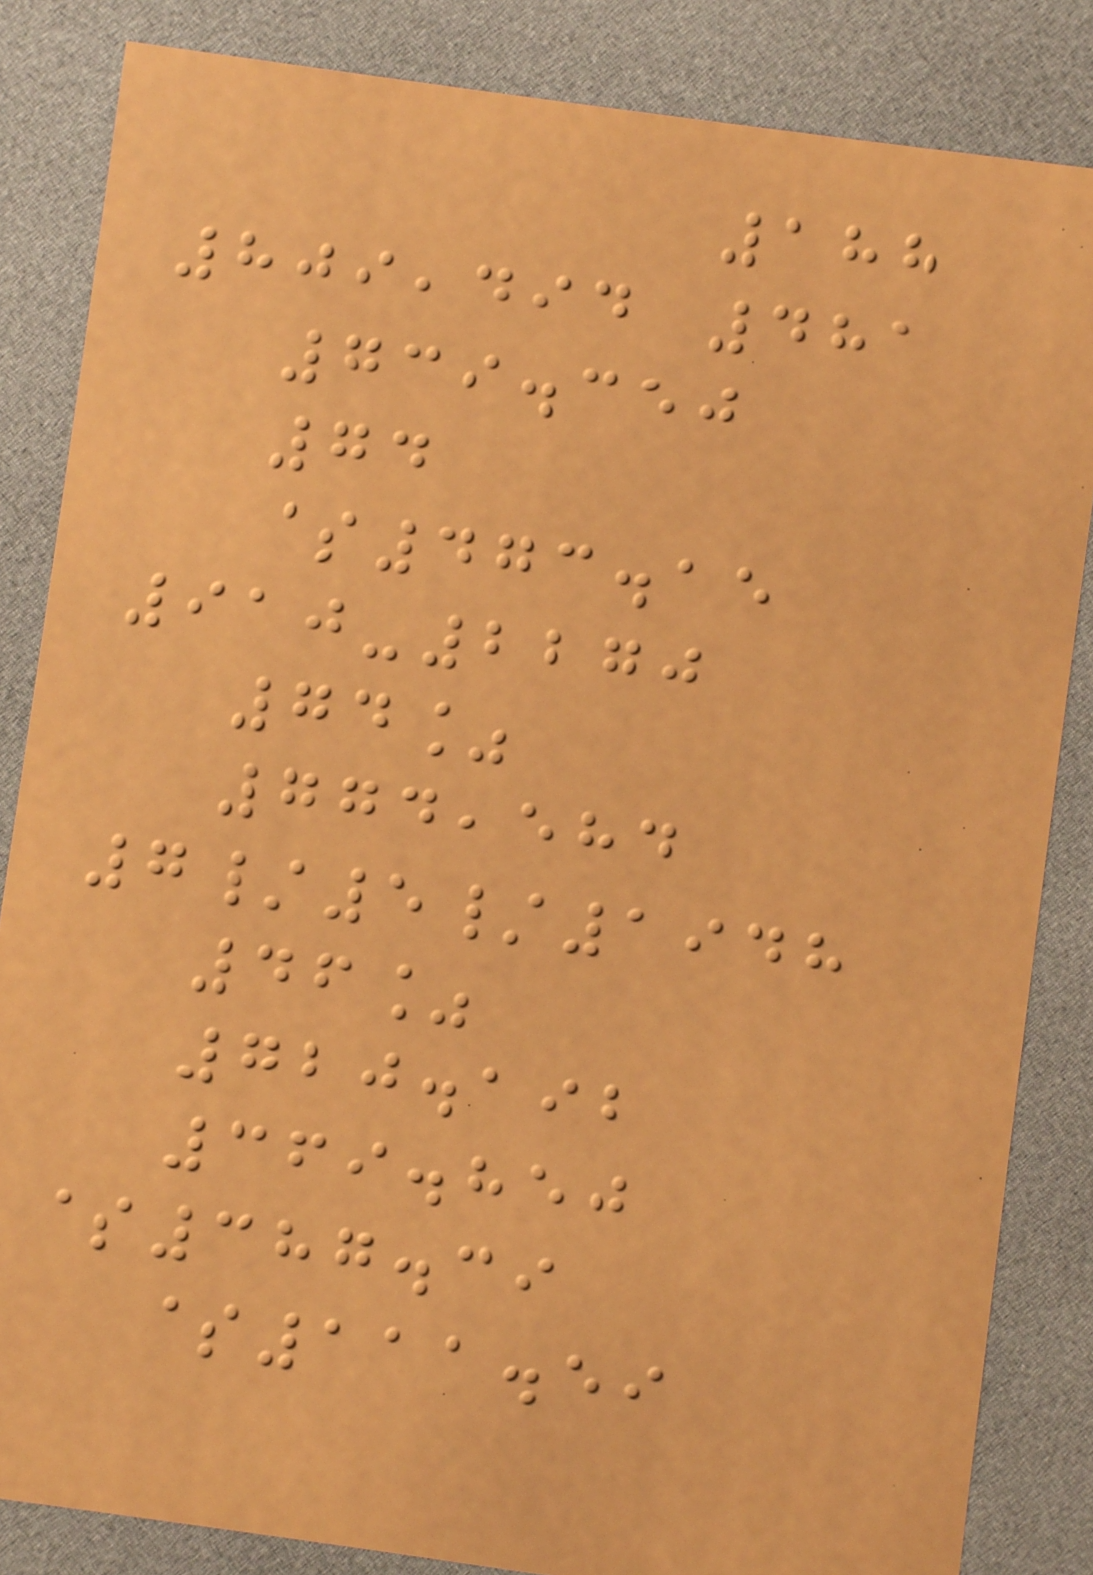188
809,494 481
739.350
74
$473.15
910-2270
74%
774,584
7/5/1948
46%
720.192
369.850
$387.39
$111.59
